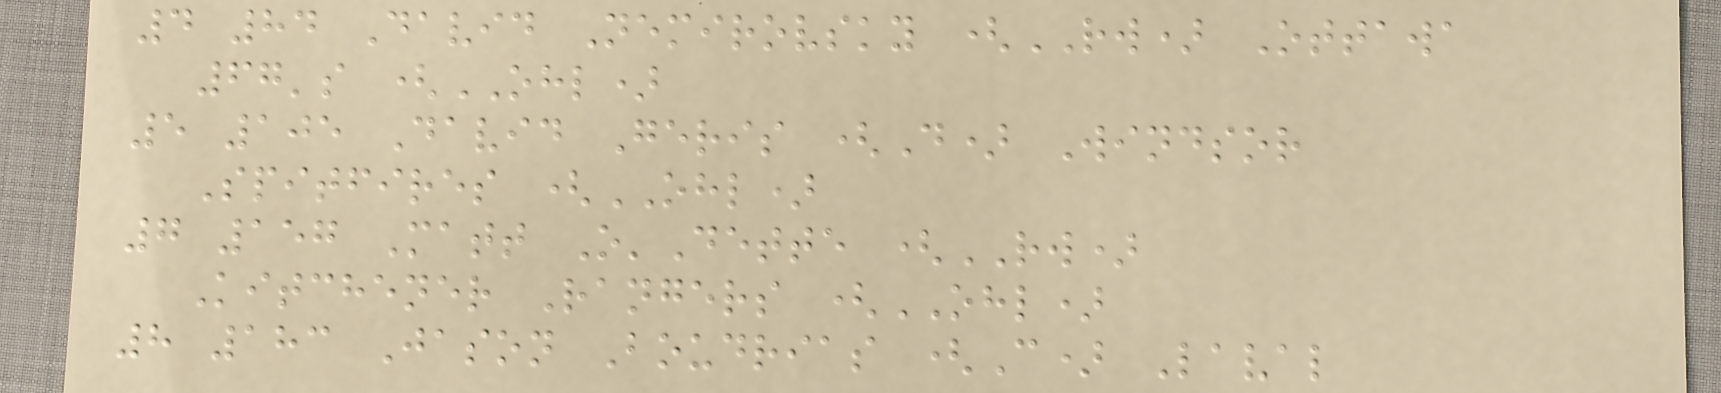4 84 David Nemirovsky (RW) Ottawa
67's (OHL)
5 105 David Geris (D) Windsor
Spitfires (OHL)
7 157 Matt O'Dette (RW)
Kitchener Rangers (OHL)
8 183 Jason Boudrias (C) Laval
